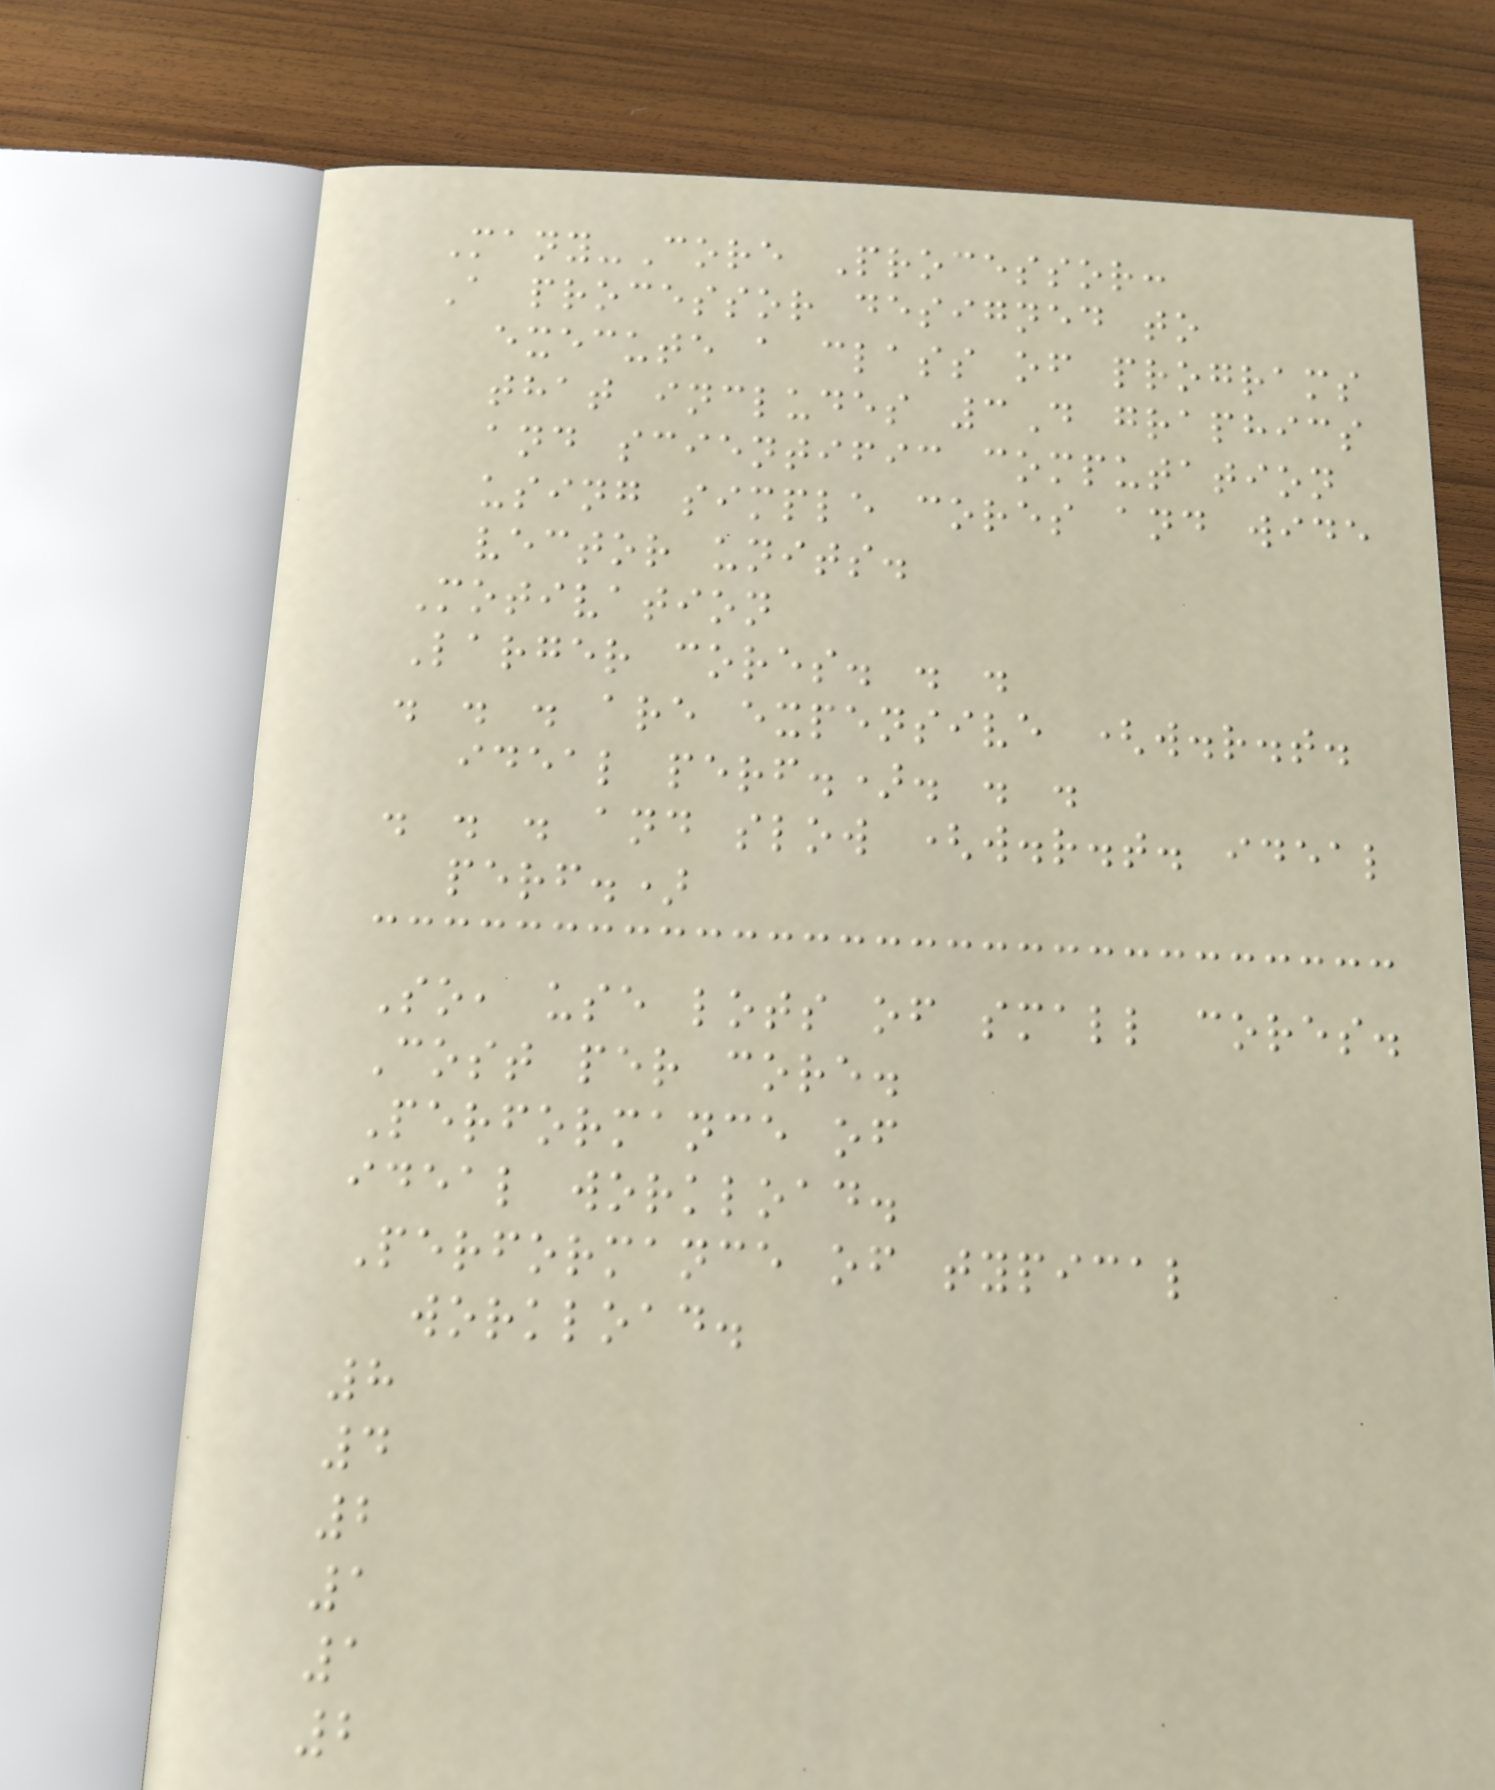Many-Core Processor:
A processor designed to
execute a class of programs
that includes 3D graphics
and scientific computation
using simple cores and wide
vector units.
Motivation
Larger cores. . .
. . . are expensive (w.r.t.
ideal perf.). . .
. . . and slow (w.r.t. ideal
perf.)
So, use lots of small cores.
Cost per core.
Performance of
ideal workload.
Performance of typical
workload.
8
4
2
1
1
2
